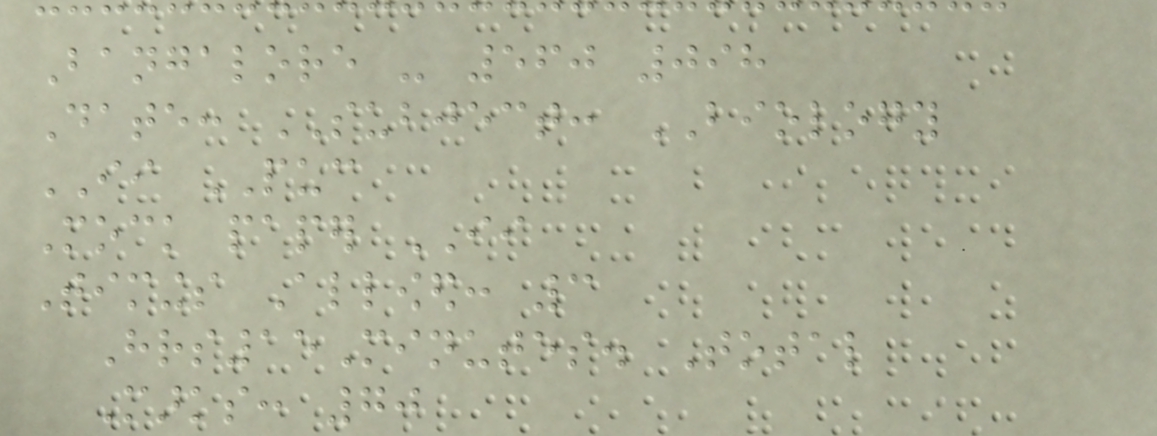Bangalore - 560 098
Date: SUBJECT: BIOLOGY
II PUC
Mock paper II
Timings Allowed: 3
Hrs15Minutes. Total
Marks: 70
